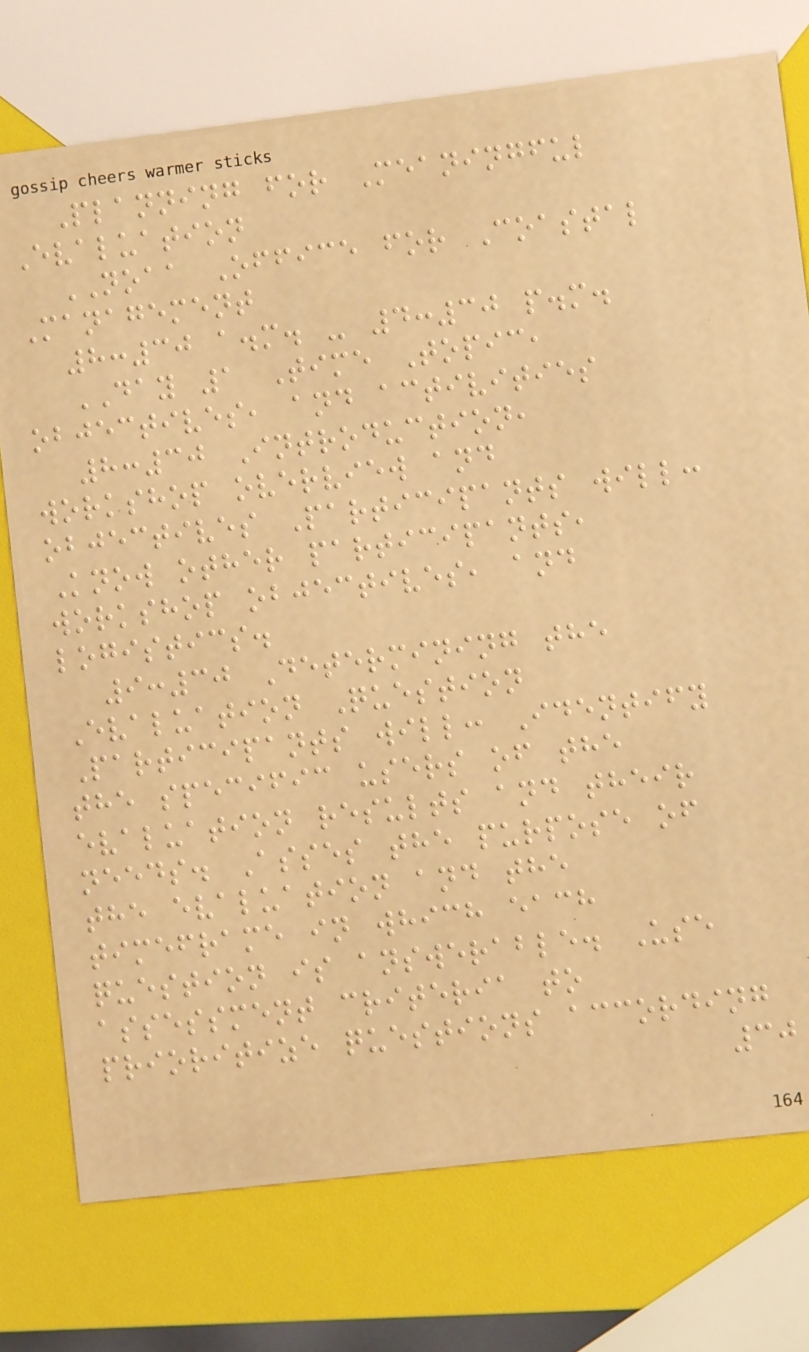Planning for Meaningful
Evaluation
NOAA Office for Coastal
Management
8:30 a.m. - 4:30 p.m.
DAY 1 Time Topic,
objectives, and activities
8:30 Introduction,
workshop overview and
objectives Participants will:
Know other participants,
workshop objectives, and
logistics.
9:30 Determining the
Evaluation Question
Participants will: Identify
the specific users of the
evaluation results and their
needs. Asses the purpose of
the evaluation and the
timeframe in which each
question is answerable. Use
assessment criteria to
prioritize questions according
30
